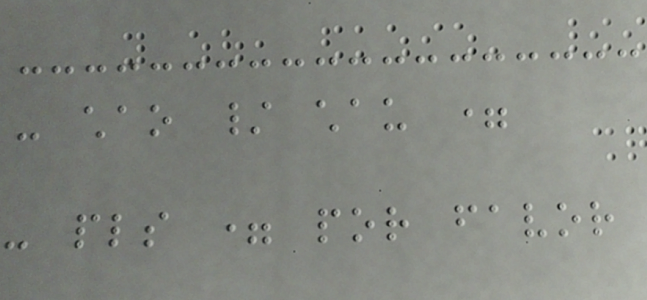- chao / chau =
- pls = por favor
